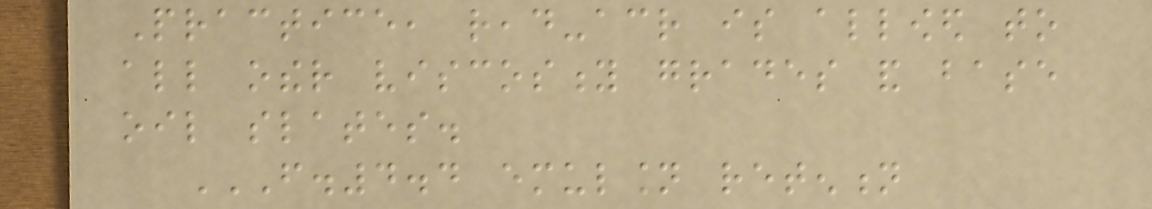Practice, read-across is allowed to
all other viscosity grades and base
oil slates.
F.4.4 EMULSION RETENTION
